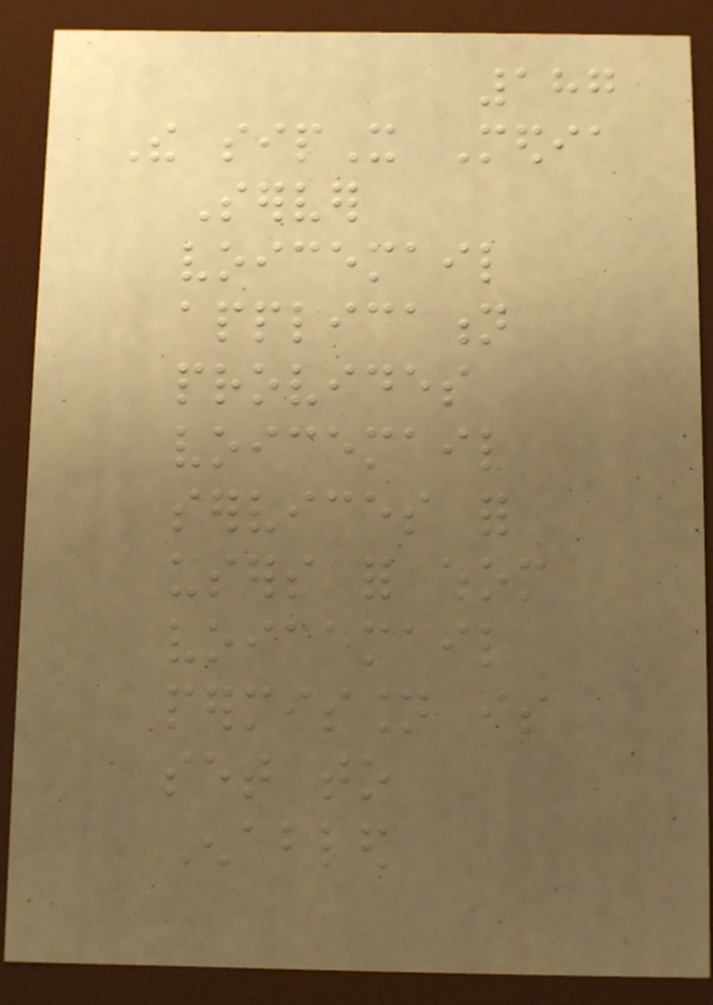187
The sipX Media
Server
voicemail
application
provides
voicemail
services for
users for whom
voicemail
permission is
set to
Enabled
